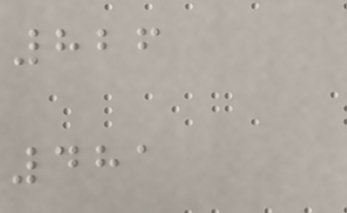826
481
